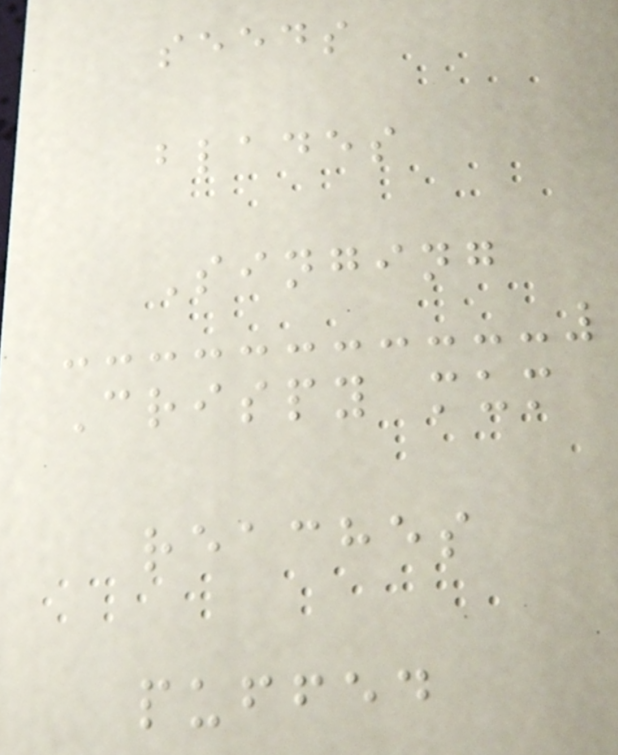seeds
blades
Singing
Crispy mum
reaches
puffed
